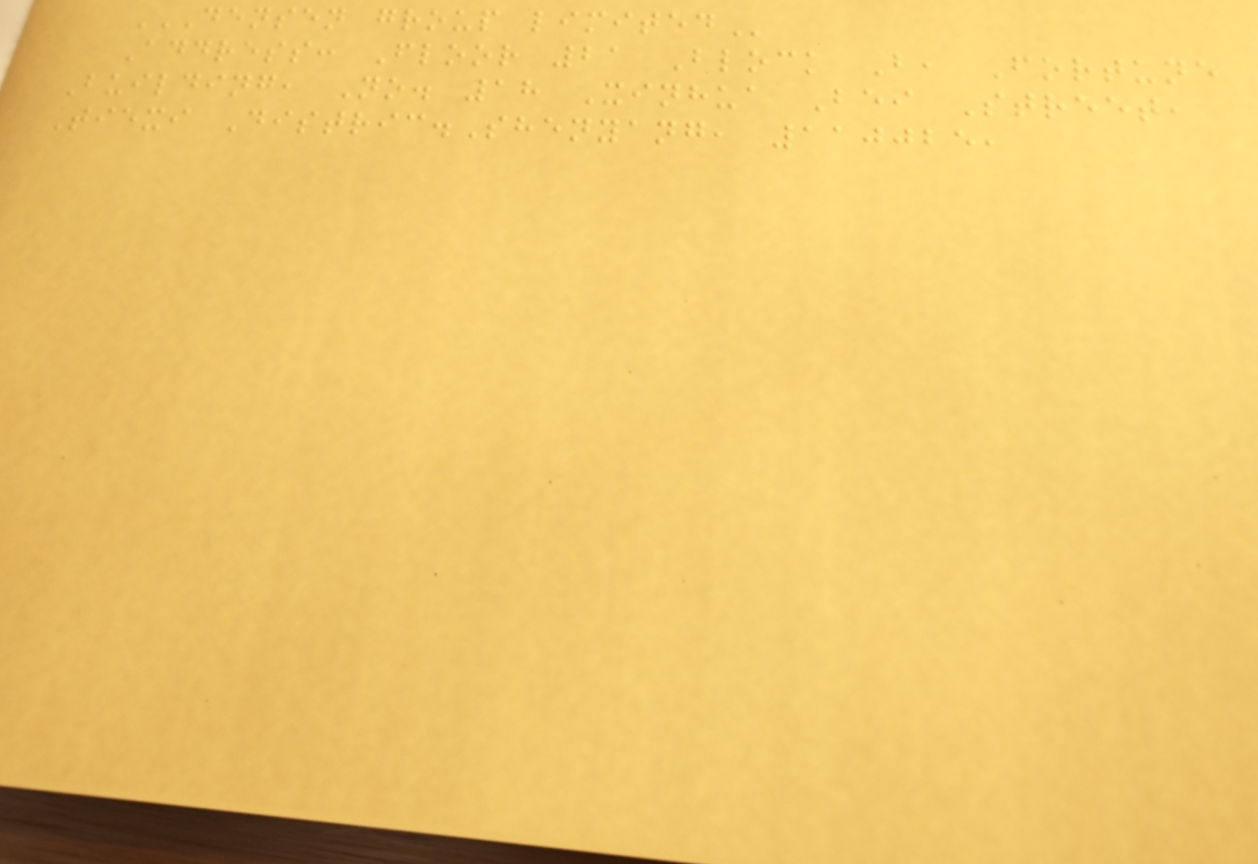DENSEN GROUP LIMITED
Address: Floor 21 Block B, Fortune
Building, No. 18 Xinhua Bei Street,
Tiexi Distric.Shenyang, 110025,
